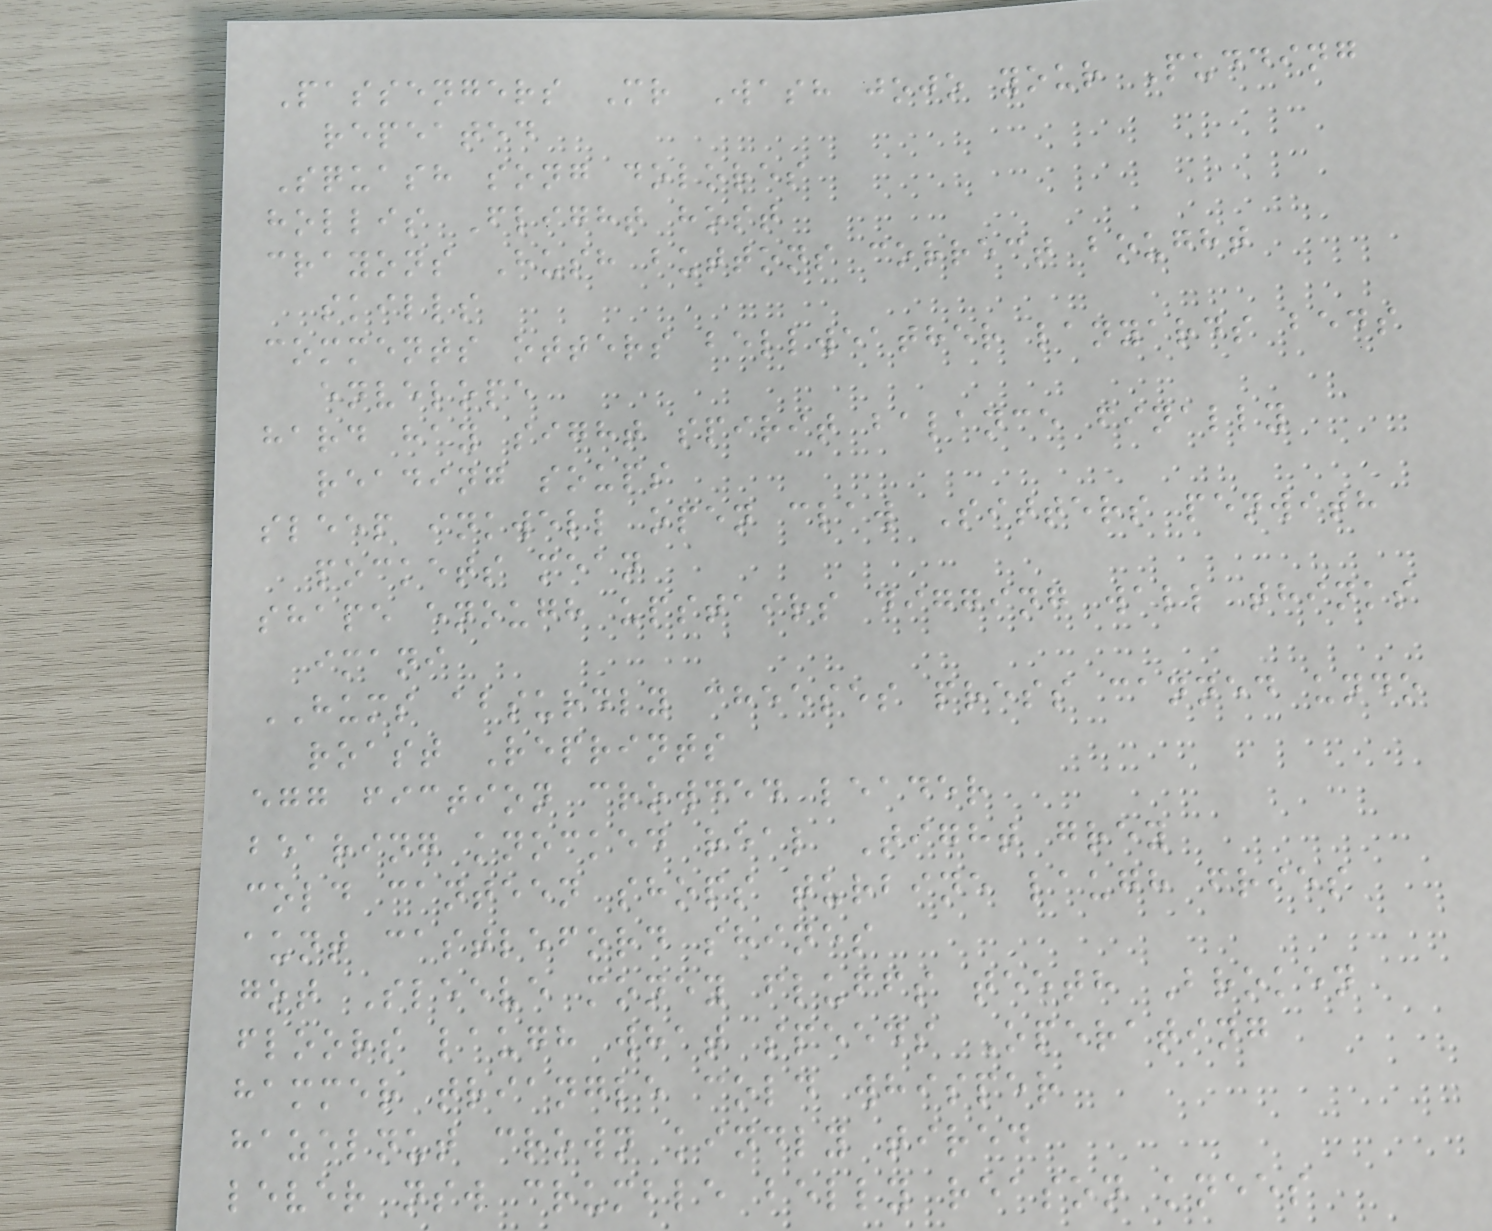Passengers Mr Wash jojo your Pudding
repeated
Squash song dolores
hollis Flight host
crayons Hush buttons correct bought
skills
comments otters bellweather lanyards beds
envelope
hard hay sight spirit balance finally
reading soups
sleep inkwell open claw Sitters penwith
pockets mean
shape enough upstairs digging wall thinks
imani
HUMS absurdly cheeses press canned undo
roast Reprints
egg fiction crowded leader
bearing knocked real Tight grey
cold canteen shops turbine laugh fries
aunt castleford shines
got Sleeve money fluffs teeth Broken
floors laugh what speeds Operating
hammer triangle cold whisper
hazelnut crown kindly tired
lever nsw crumble belly reason knees
